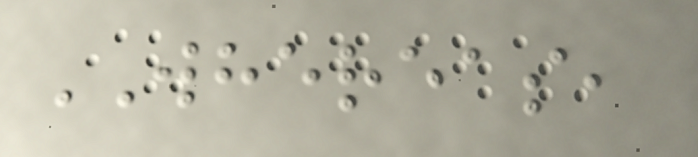WHEREAS,
